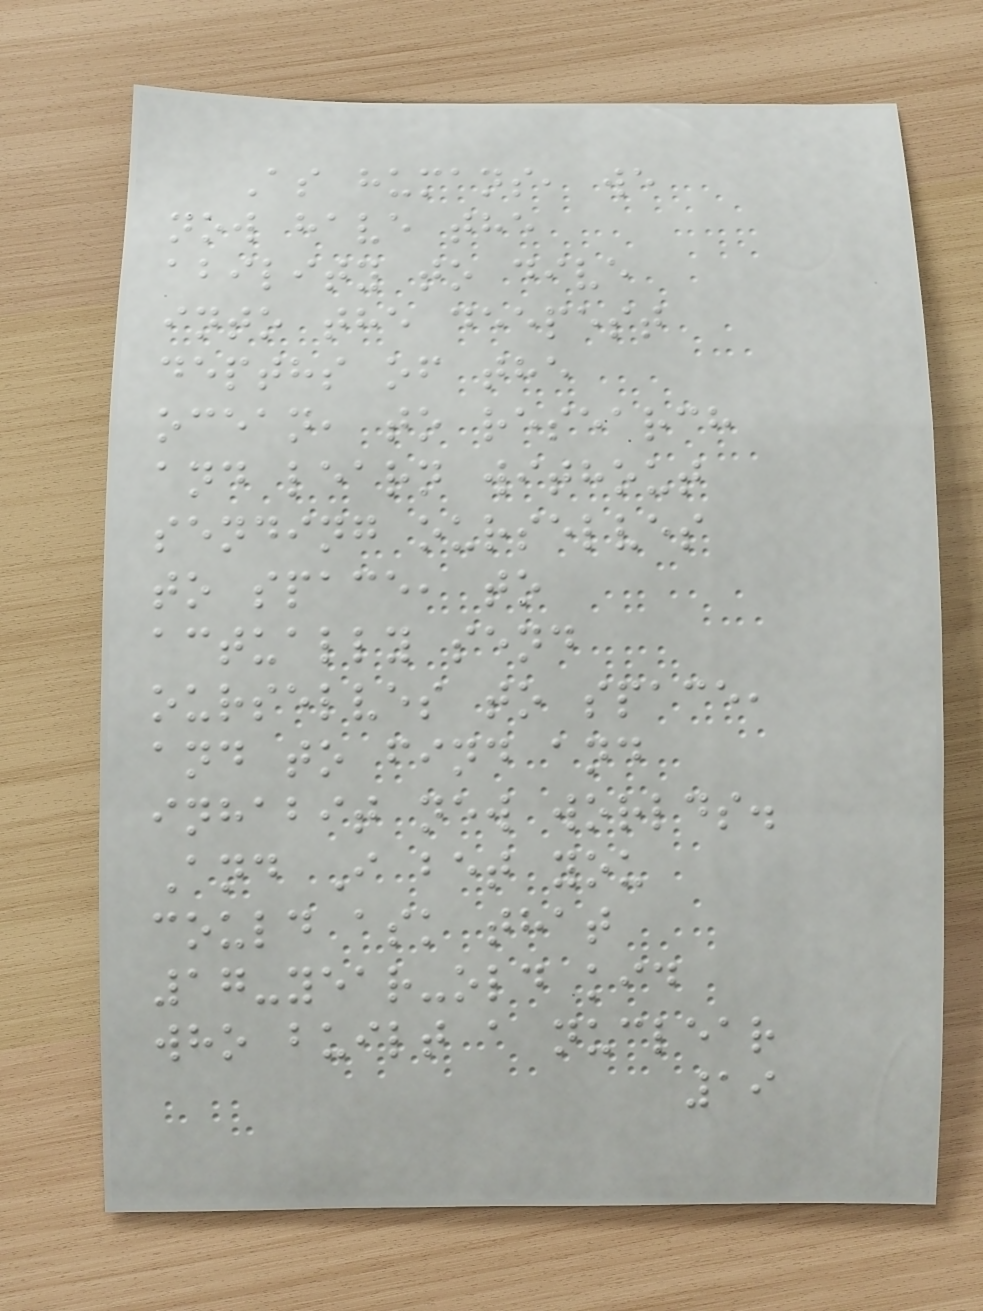As humans, we
now have the
ability to dive
into the deepest
depths of the
ocean, to research
and learn without
sending ourselves
to space, to
actually send
ourselves to space,
and to find and
inhabit new worlds.
And I bet you
could ask that
17-year-old kid
who built a nuclear
19
